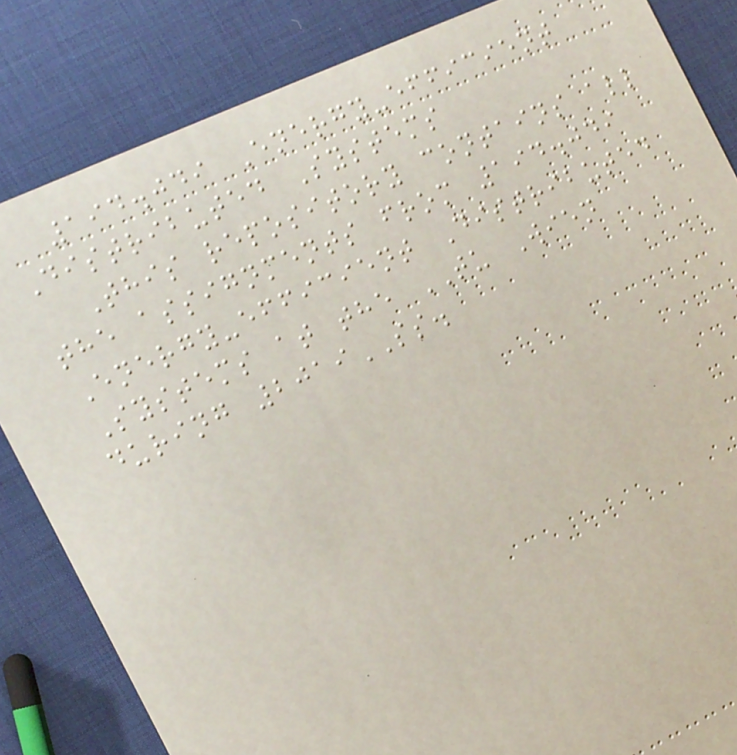194.049 Energy-efficient
Distributed Systems
This repository contains all
the assignments from 194.049
Energy-efficient Distributed
Systems at the TU Wien
during 2019SS.
